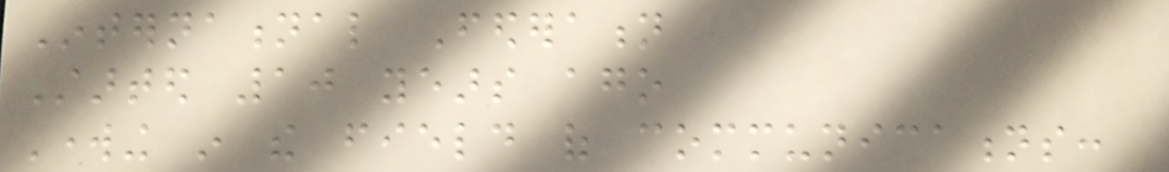International Federation
Started 10 years ago
Working in the field of communications:
